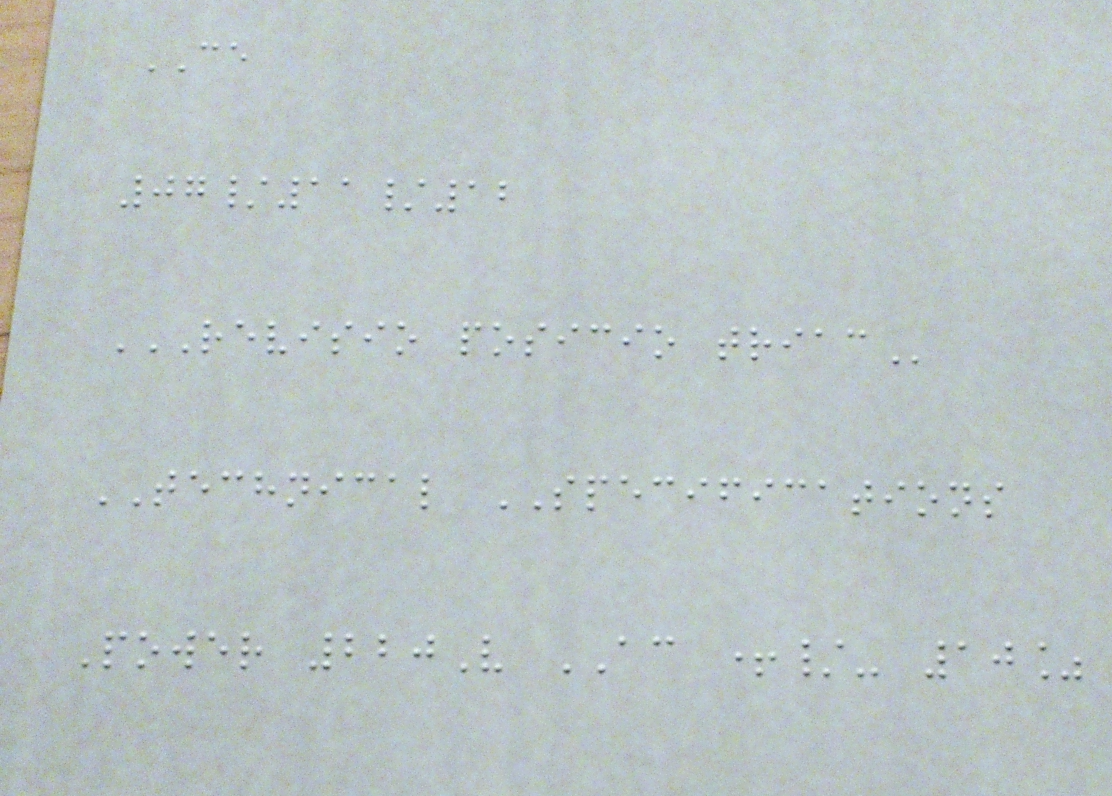CE
07/11/12
REVISIO POSICIO TRIAC
TECHNICAL SPECIFICATIONS
Power 220V AC +/- 10%
